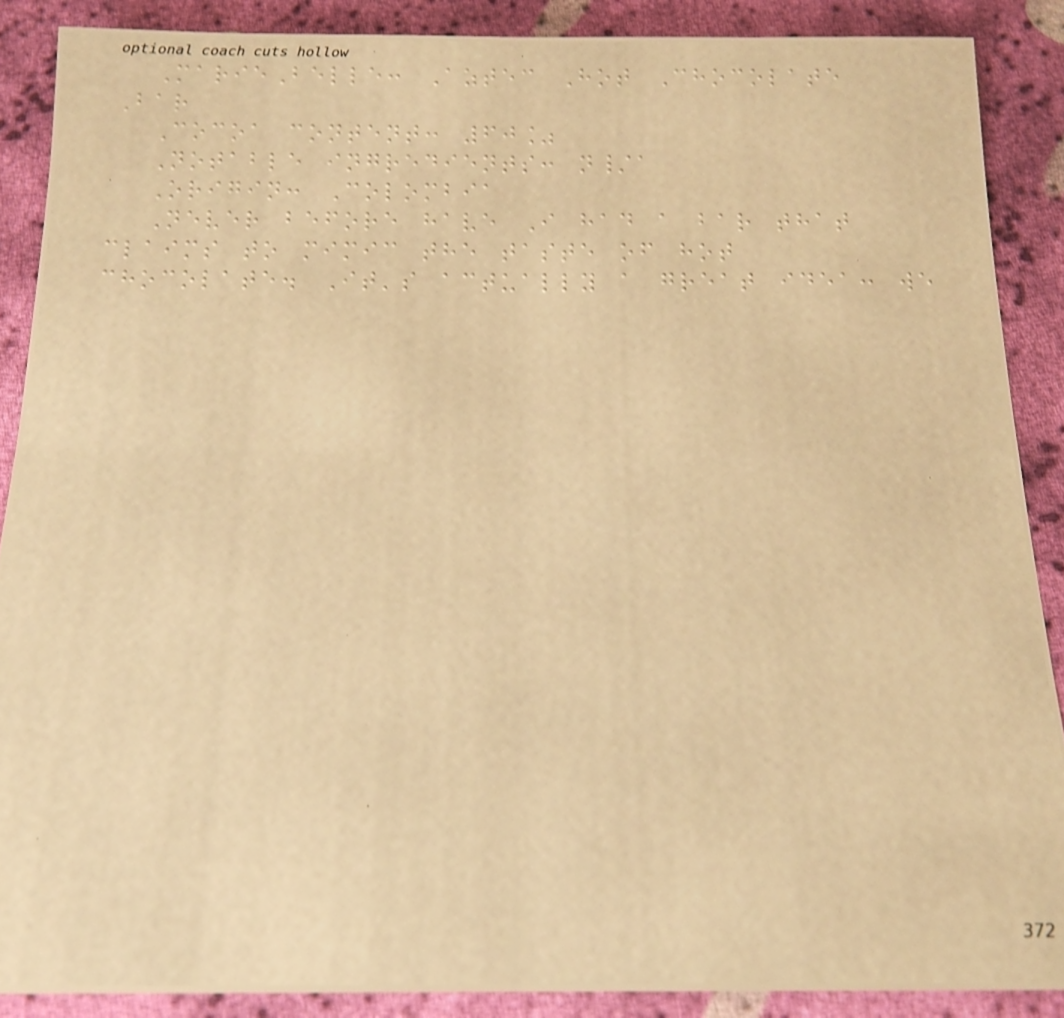MarieBelle: Aztec Hot Chocolate
Bar
Cocoa content: 60%
Notable ingredients: n/a
Origin: Colombia
Never before have I had a bar that
claims to mimic the taste of hot
chocolate. It's actually a great idea: we
